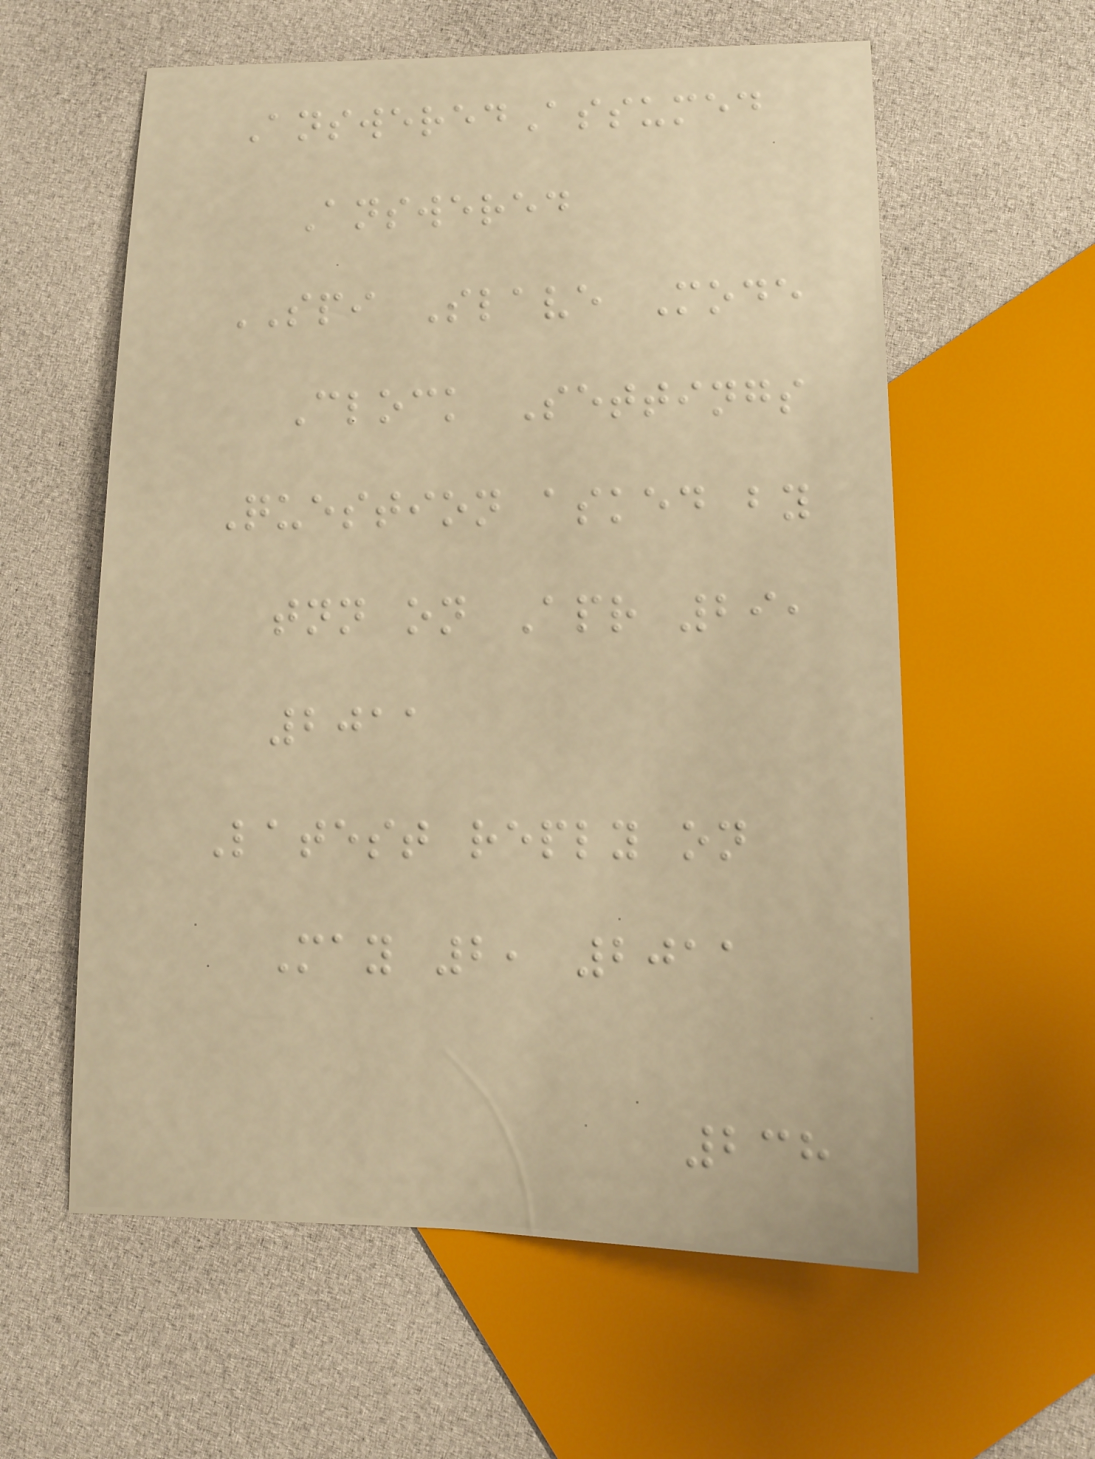AnsweredAssumed
Answered
SPI Slave Mode
Clock Settings
Question asked by
tnn on Apr 29,
2011
Latest reply on
May 2, 2011
238
